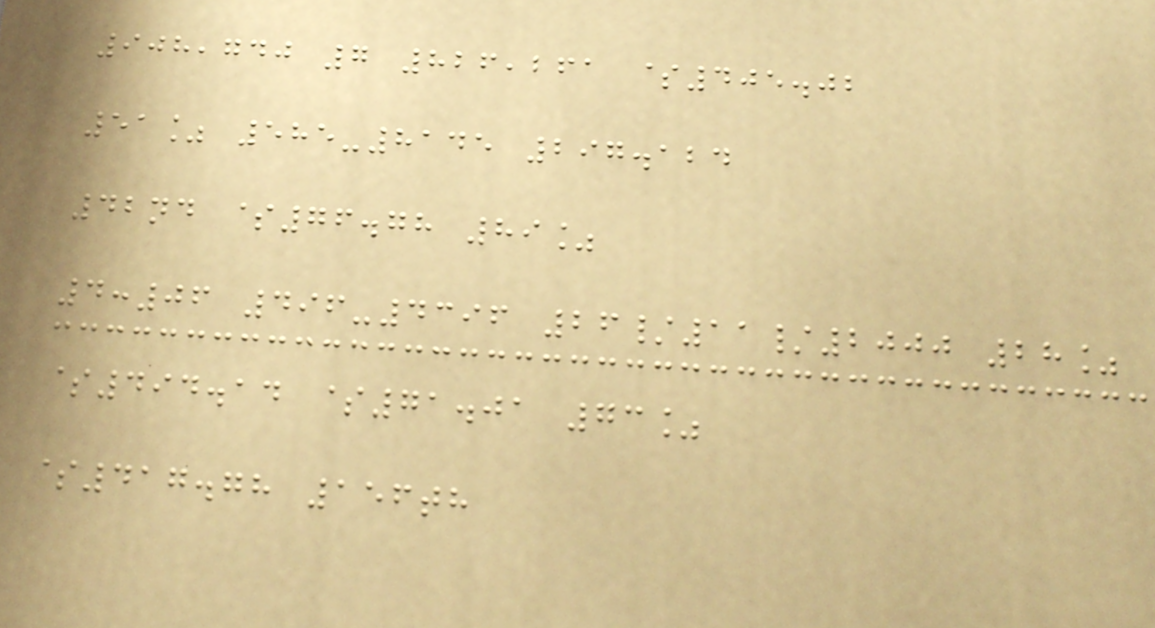908,740 7 826,261 $405.02
51% 585-8145 297.124
42nd $76.78 89%
4:06 496-4396 26/11/2000 28%
$494.14 $71.01 73%
$417.78 156th
